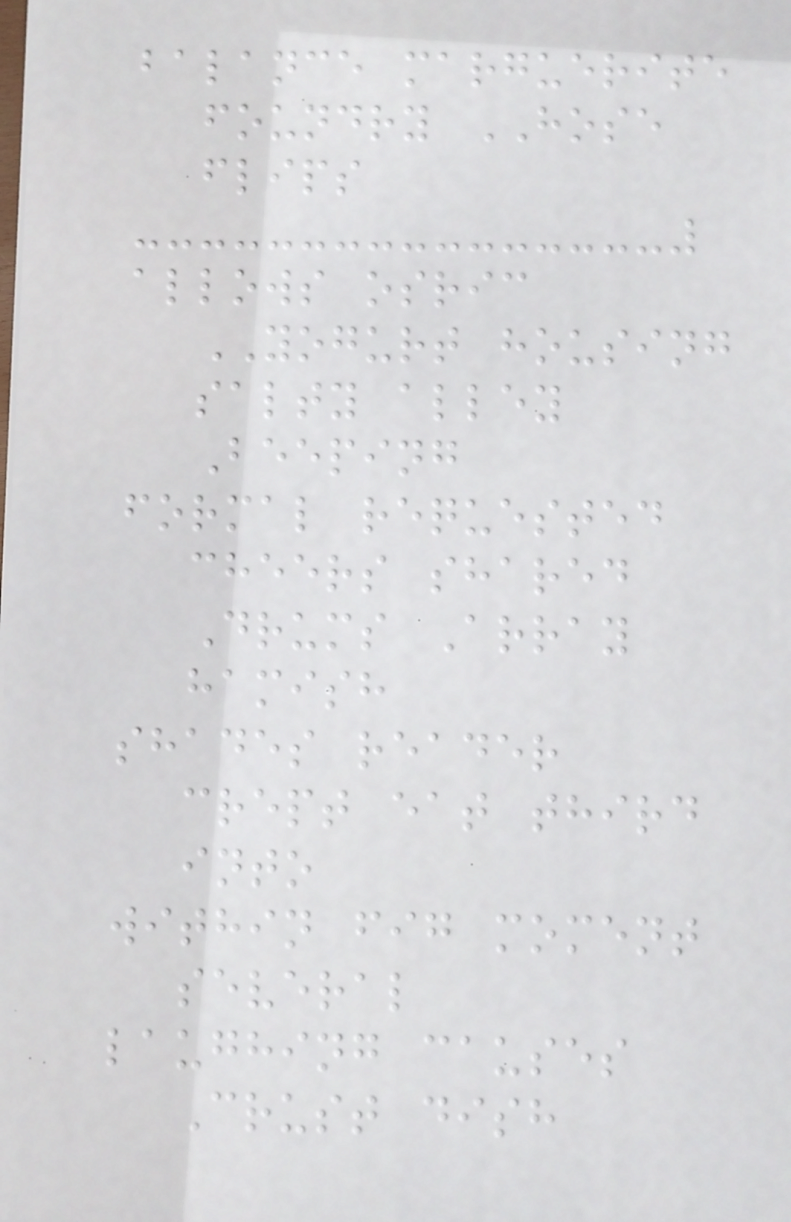balance marguerite
foundry HOSE
flips
allows osric
YOGURT housing
salty alley
Beeping
formal requested
cheers shared
Drums Array
hamish
shades reader
crept eat third
into
within fig moment
several
laughing causes
Crust dish
